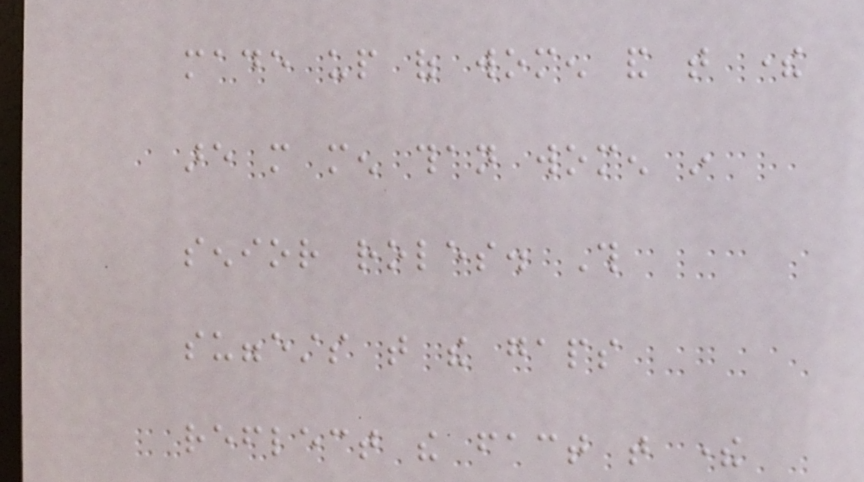made up of women and that there
are more men than women in
senior roles. This
suggests that the gaps
reflect the fact that there
